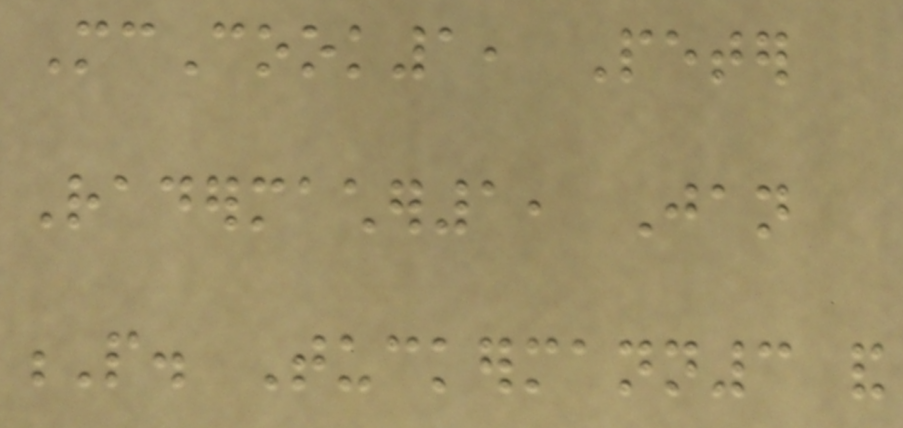McCook1, Peter
Radermacher1, Jan
P. Tuckermann3 and
